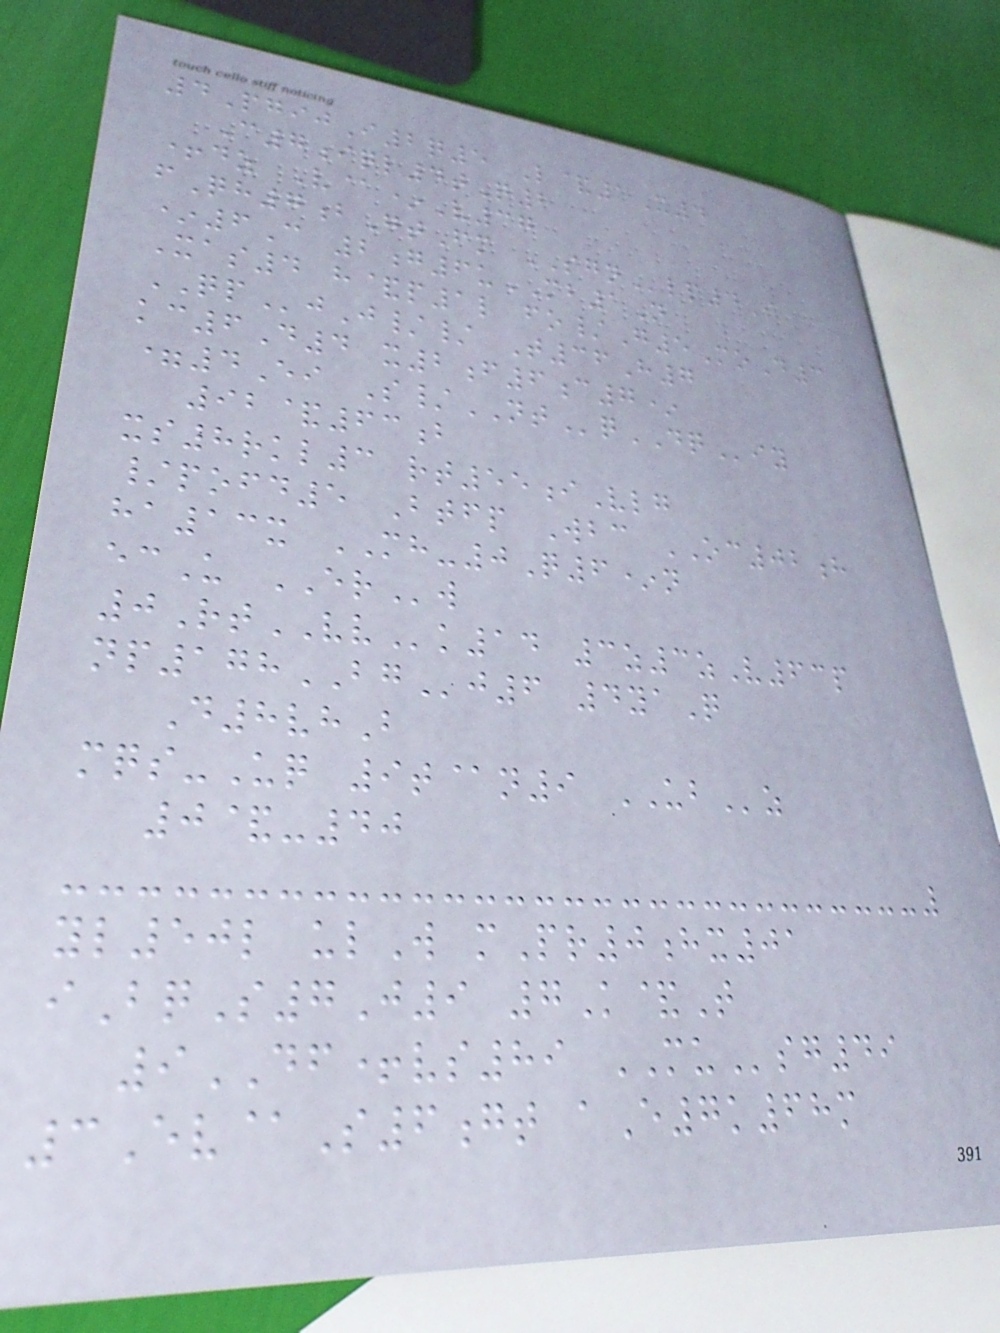4PgijI2q5 L&1X4
C7iql4tQ2
+dz V@*V37
fQh7bGtFm SGNlp4I
*6C 2g6uMB1N
Xas4 h&p1l fo/G5MoD3
QPjJ// T36H7
kc6D4 x2f6c7*
=4Ei S/NTqDQiy
92&63b
xs8rkl3 rt55iVlg
/pofd5 Btfp Wbc OC02h
ha13x MH-0Q6*n
ecU ERw
0RtVVk14 3z3zV63p
np178BGj6 4yaQ
D8vhB
mqs-Uq 9t@n9 UBz
0&-40
yl50l ulW mPr0hx01
iBqS7J9 7K&T
9DF+vs89 MUsg49
3Ev@S6gt aE7k68m
